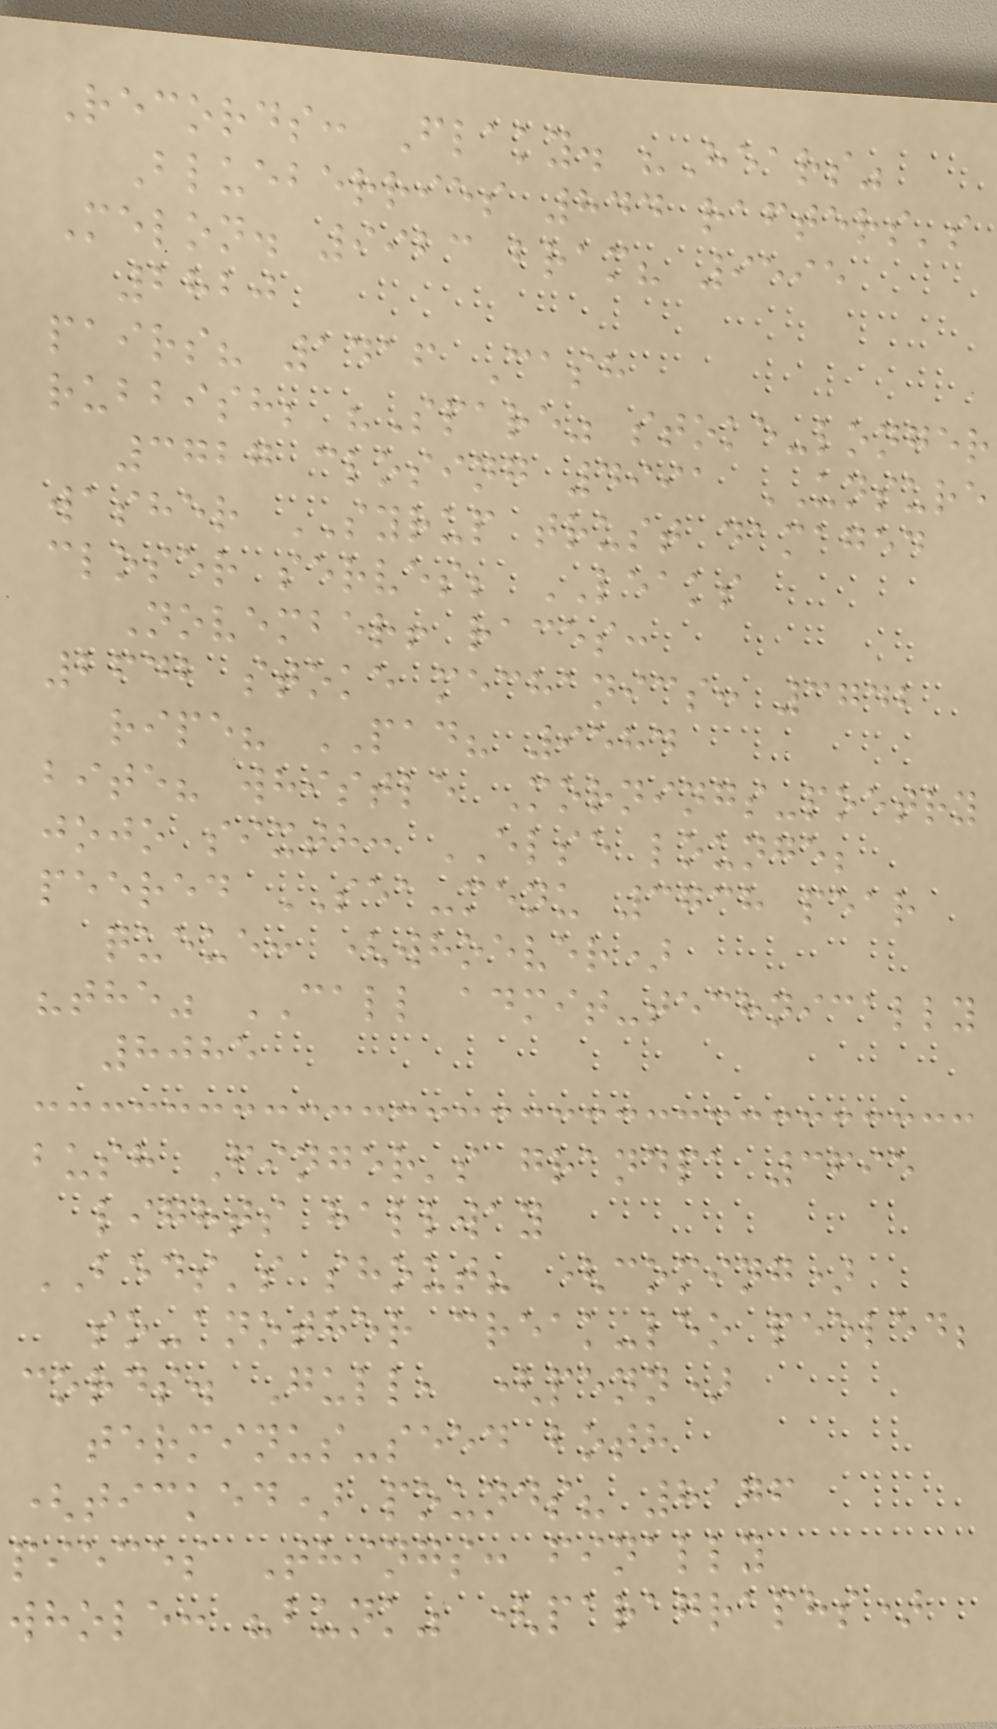Records: Flaky. "Hears"
Blueberries 844 rafters's
Melon. 9923 bram? 9595
2820
pairs? 1416 Cash
rubbish; "Spare" stoke-longer
3727 closing 4991 UNSURE
washer SYRUP trust damaged
closer serves; LEAKS
November! races:
2642 stoke mechanics: 3742
ripe? PAD? 9584
bite? whistle Mornings-poetry
jojo sixth: ELSE lounge;
peered SEA-menu 3738 pear
queue: (whoever)
"the" CALL admit-technically
8085
bush Finger's grandpa 3695
lights hallway
BEDS's shout? (coming)
so-another creak-leo peeled;
cords. Gull, (penn)
terminus-seed both
(ticked) pounds? 8176
pieces Things: finally
whole: "bunk" (paragraphs)
